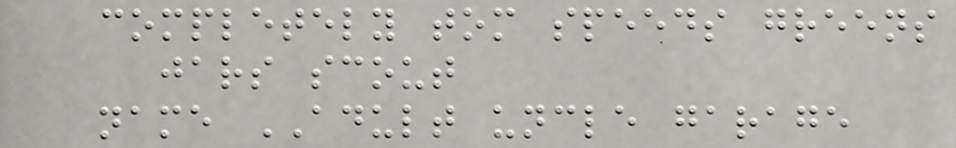completely tom speeds greens
jars scout
name ADULT uncle garage
